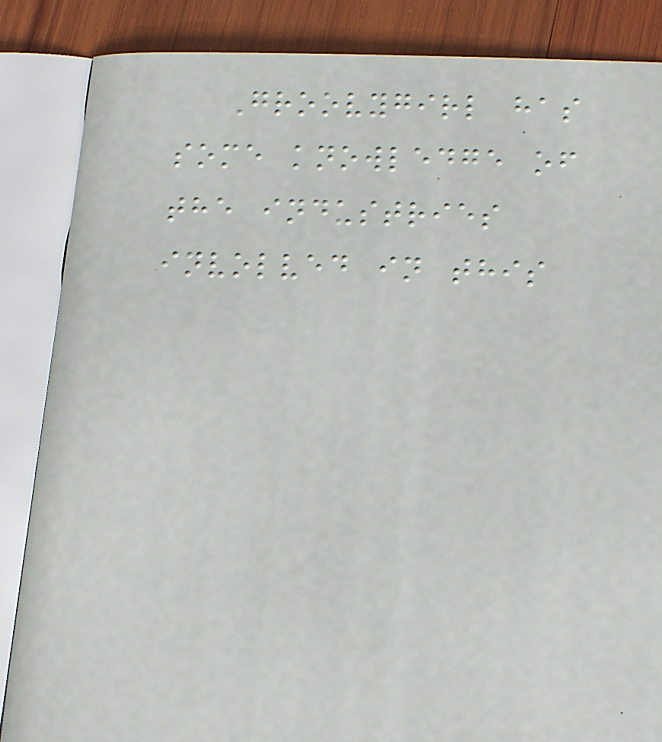Groovygirl has
some knowledge of
the industries
involved in this
